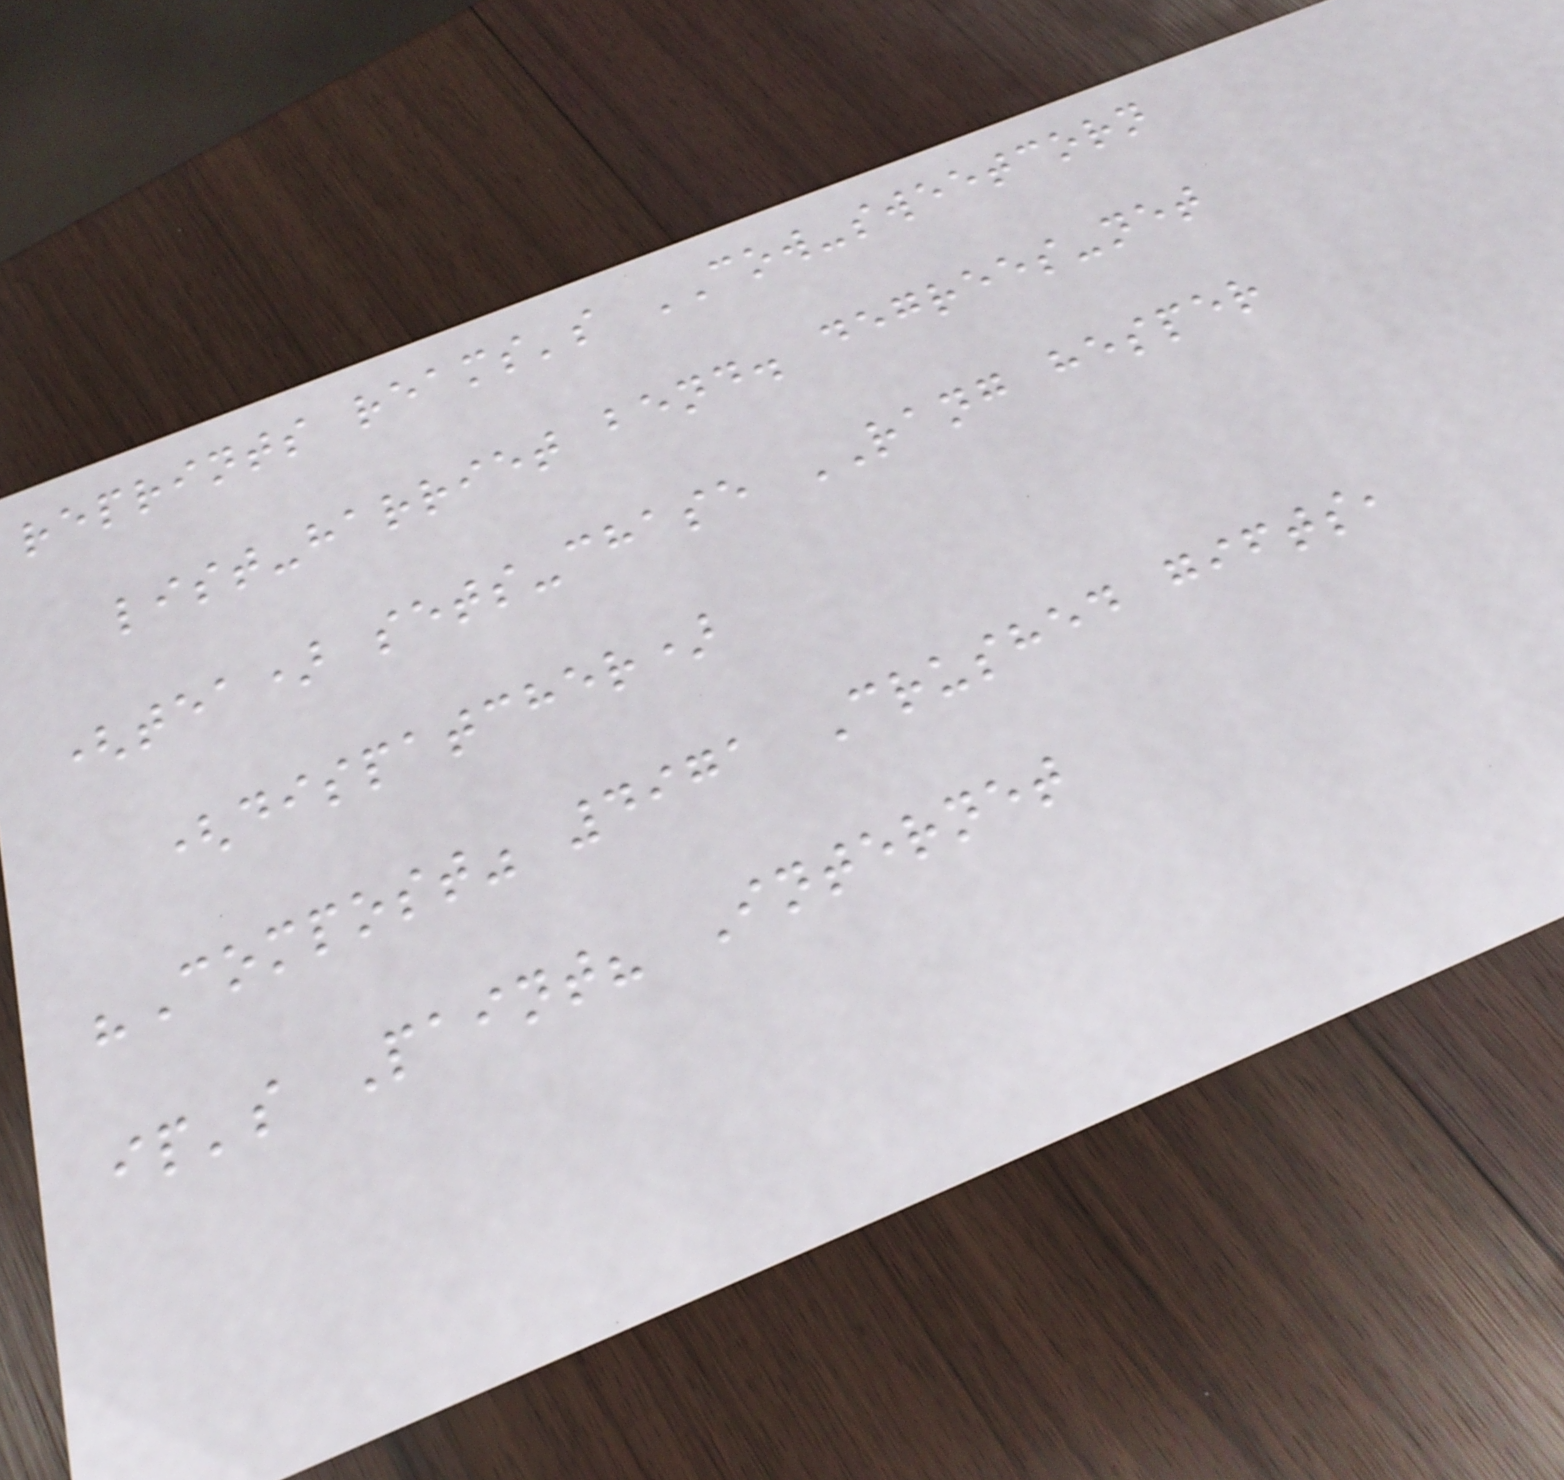reprints reams's COW-sweetcorn
list-harriet bend. degrees-net
(tea) sets-chase RANG hesper
(dispatcher)
"Compost" 4971 Crushed gifts,
ip's Paint? Internet
